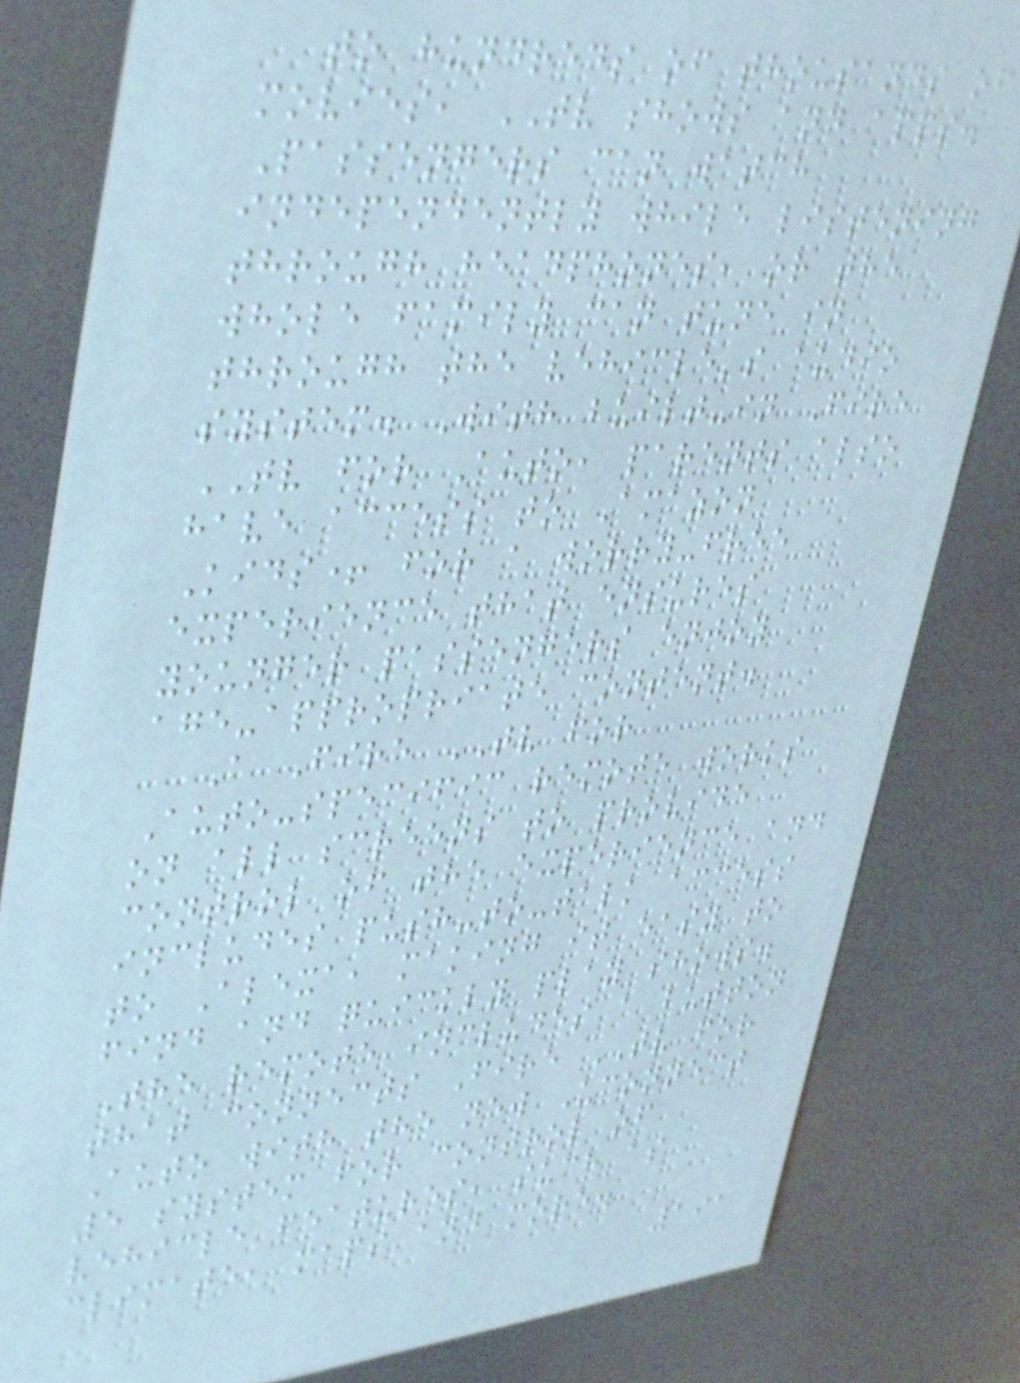to hundreds of thousands of
movies, TV shows and apps.
Passengers can watch
independently while listening
through headphones, or the
whole family can tune in
through the vehicle's audio
system. With built-in Fire
TV for Auto, parents also
have access to Amazon
Kids+ for a worry-free
experience that ensures
younger passengers enjoy
age-appropriate content.
A Fire TV for
Auto-specific remote works
on all screens to provide
control of the experience and
includes push-to-talk access
to Alexa, making it easy to
find and quickly play shows.
The remote includes a button
that connects Fire TV for
Auto with the new Uconnect
5 system for control of
vehicle features, such as
climate, maps and more.
191
